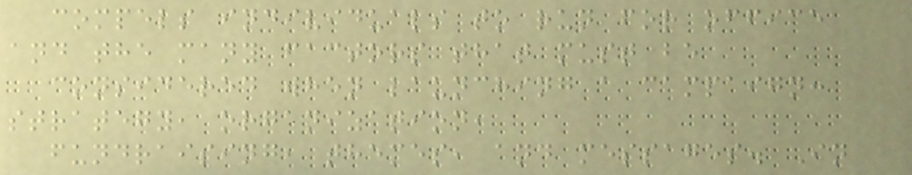compels individuals to run for office
and the many factors that must be
considered when launching a campaign:
strategy, organization,
fundraising, themes, and messages. In
